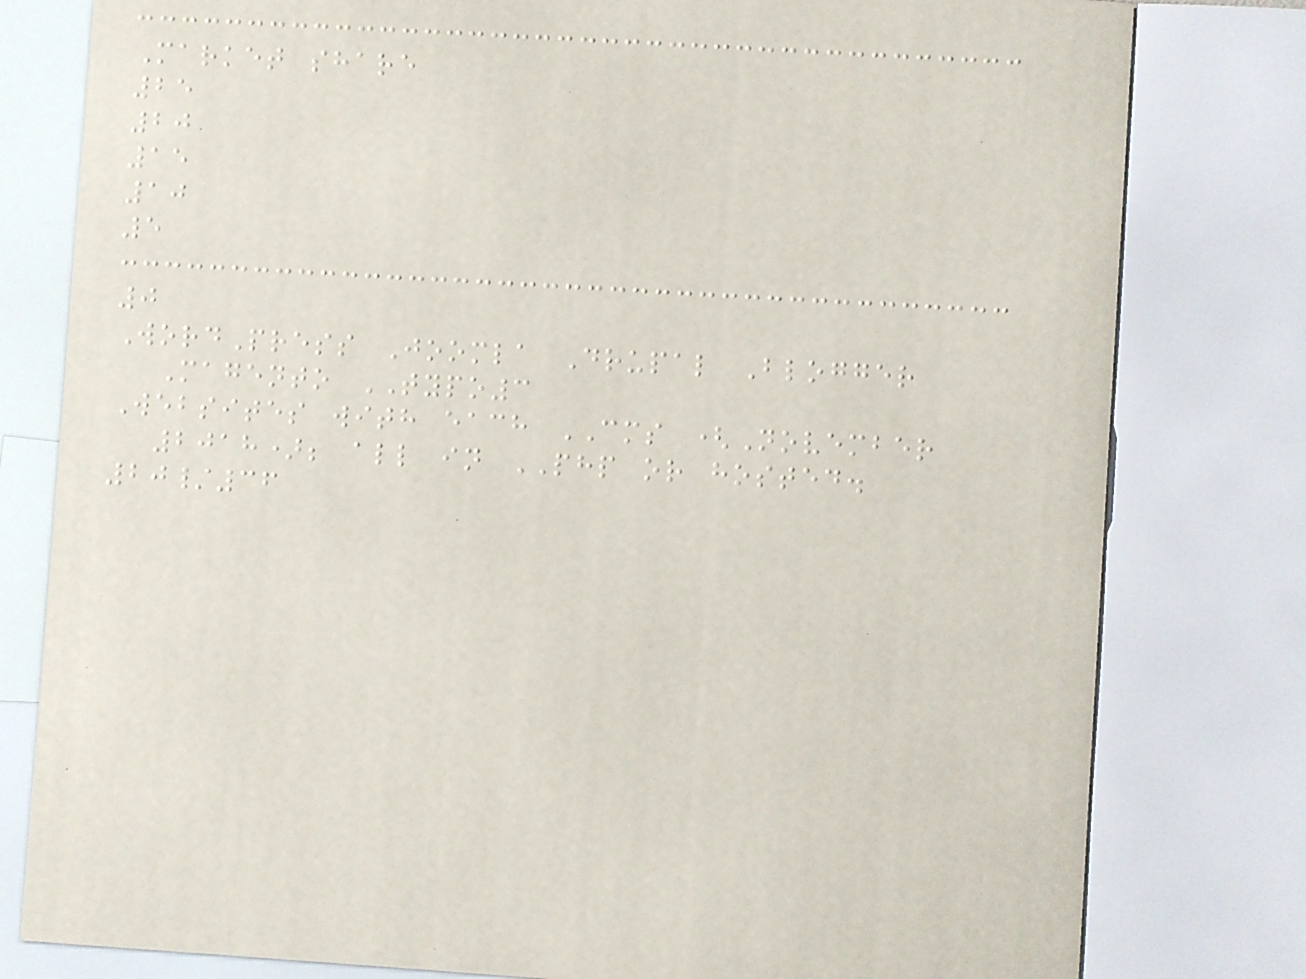Market share
25
20
15
10
5
0
WordPress Joomla Drupal Blogger
Magento TYPO3
Websites with each CMS (November
2018); all in PHP or hosted.
20/36
